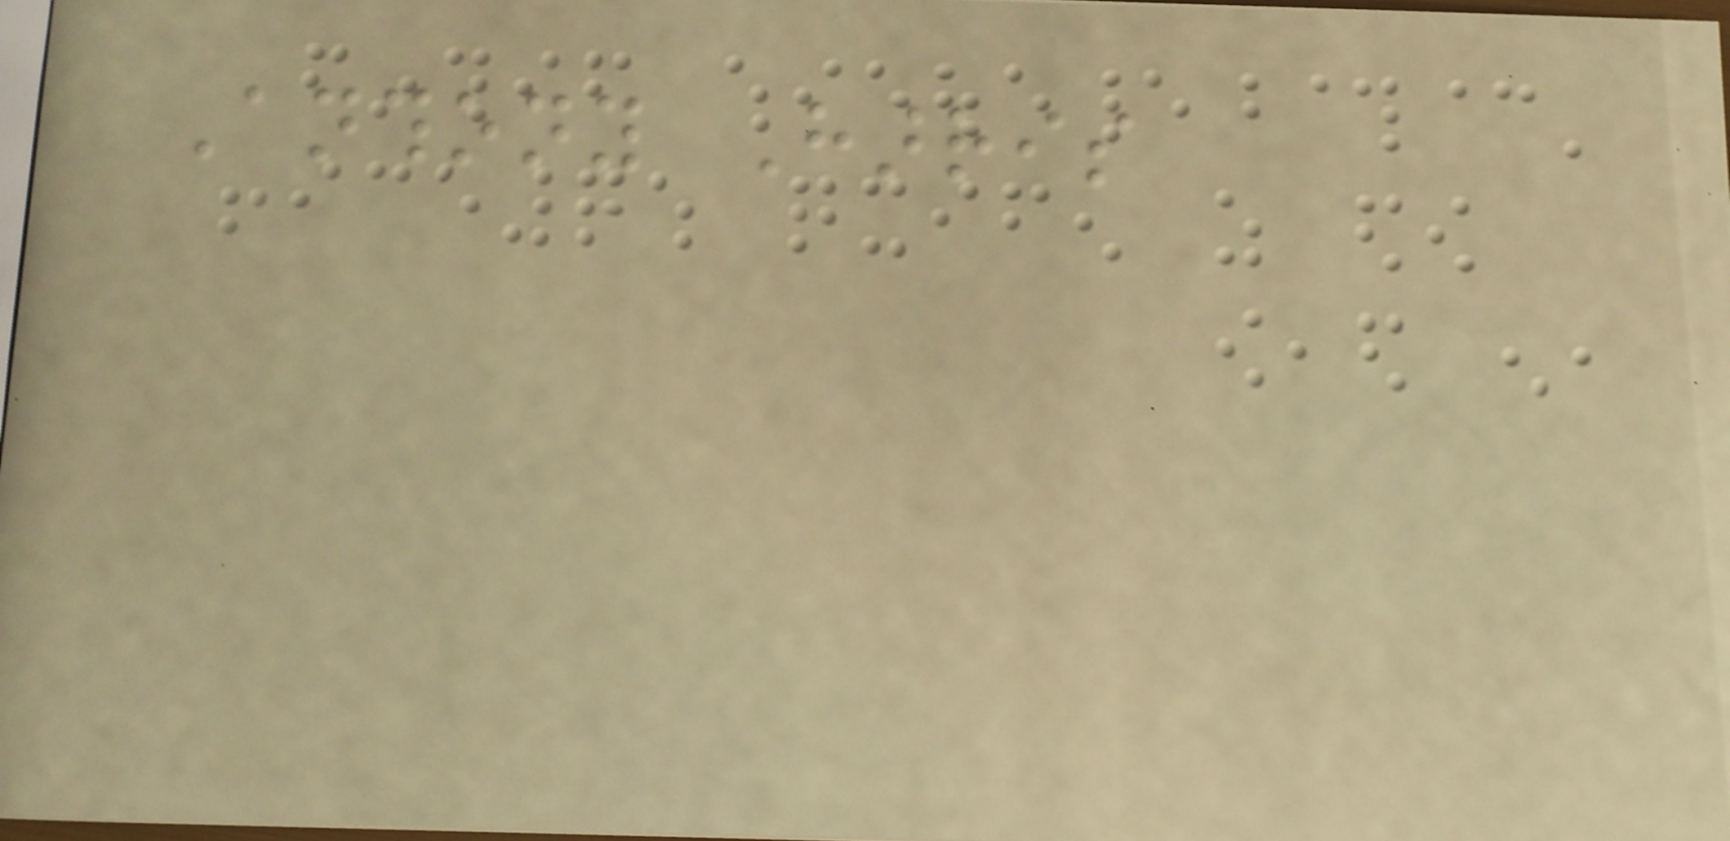Anthony Harris
